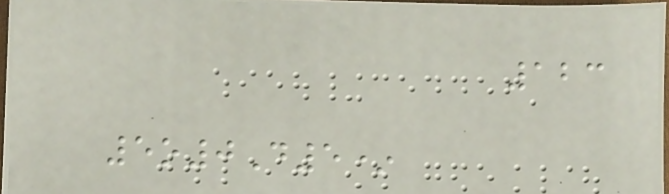123
5o0D5*
